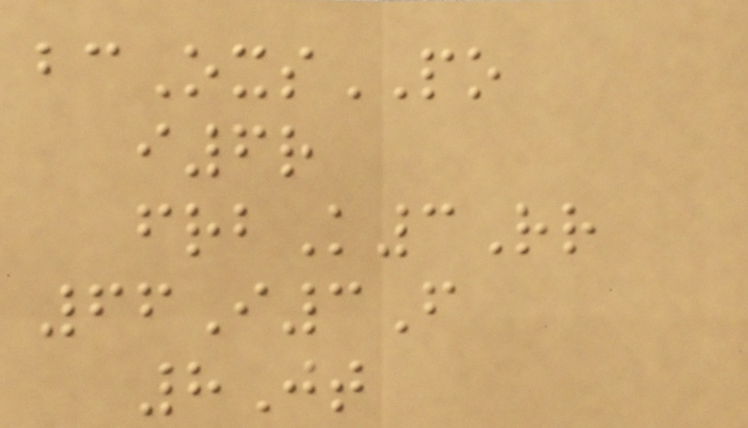bcOxsPO
i6r
frbK3Rr
66I3F
8Jt
